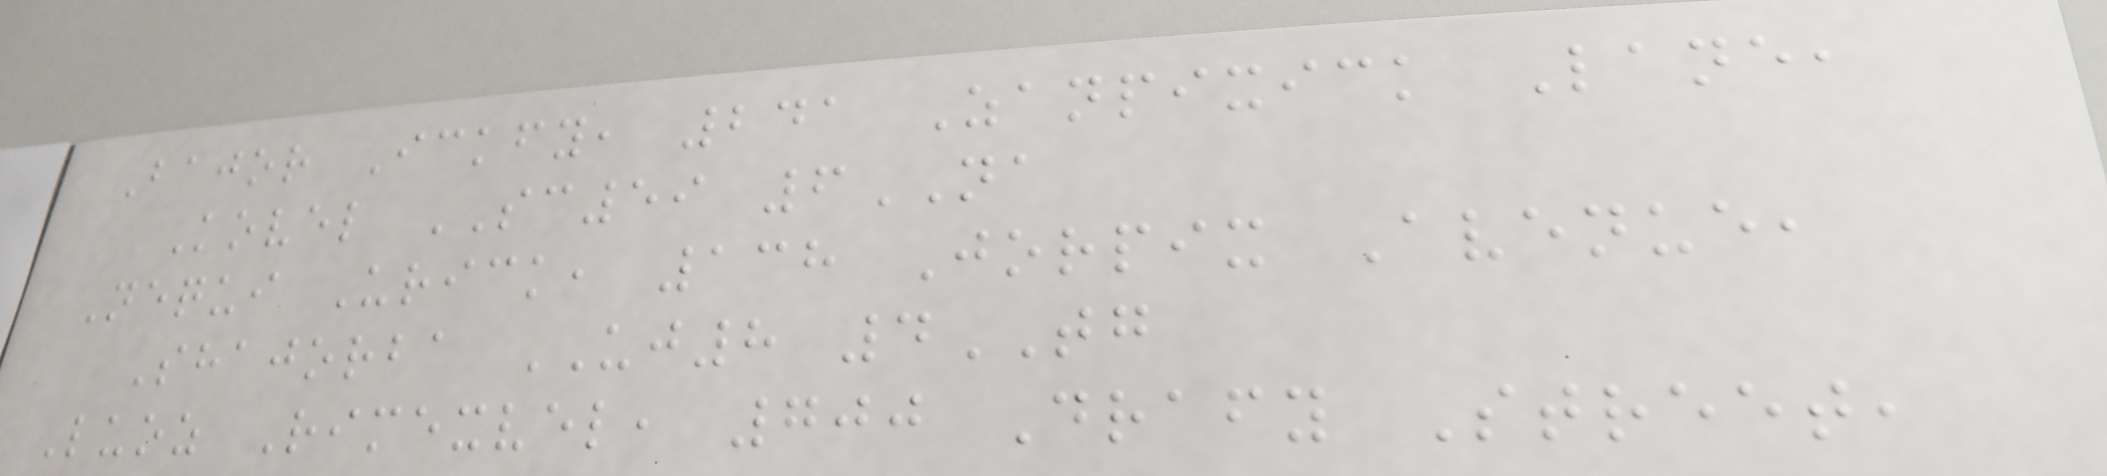Bajor Ickfy, 241 Zanpixick Lane,
Kovel SC59 6NA
Nequi Urick, 138 Jorpix Avenue,
Shajorba UJ8 4TG
Luoz Rimexvel, 700 Drafy Street,
